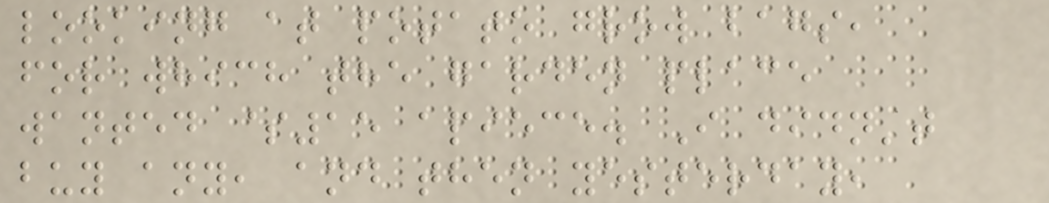looking at potato grow bags,
for which the garden place
wanted $15 apiece. I didn't
buy any, and then yesterday,
